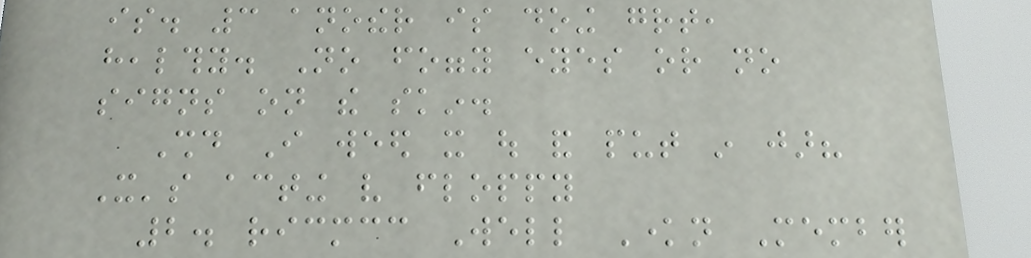is. 3 another is doing great,
healthy. No foggy eyes or no
signs on the skin.
Should I weed it out and put in jar?
It's acting very floppy
2. ricmcc Well Known Member
